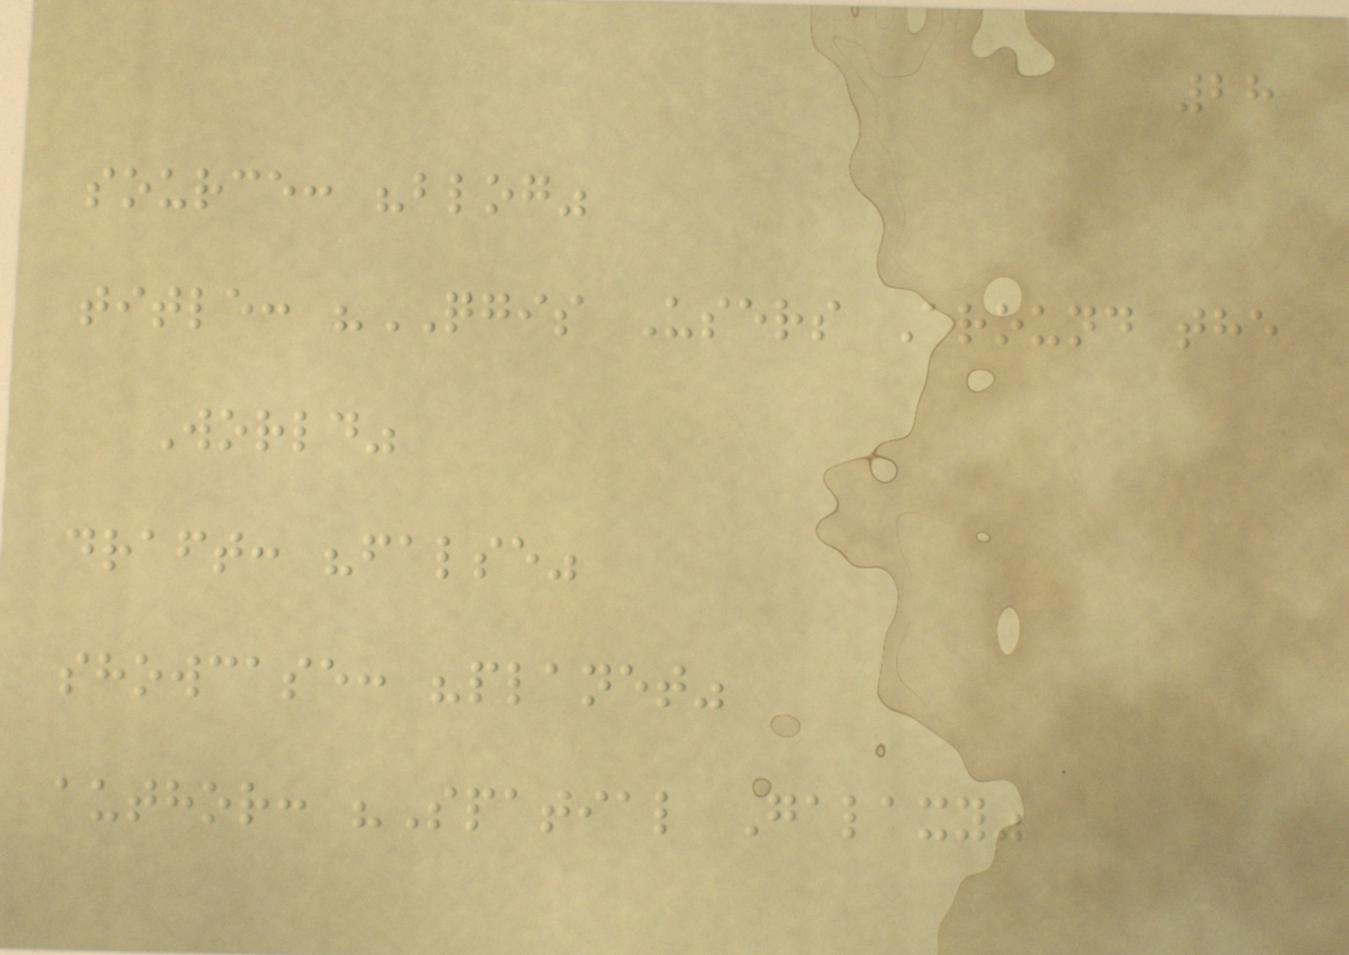28
source: "blog"
title: "QGIS Users Around the
World"
draft: "false"
showcase: "planet"
author: "Spatial Galaxy"
